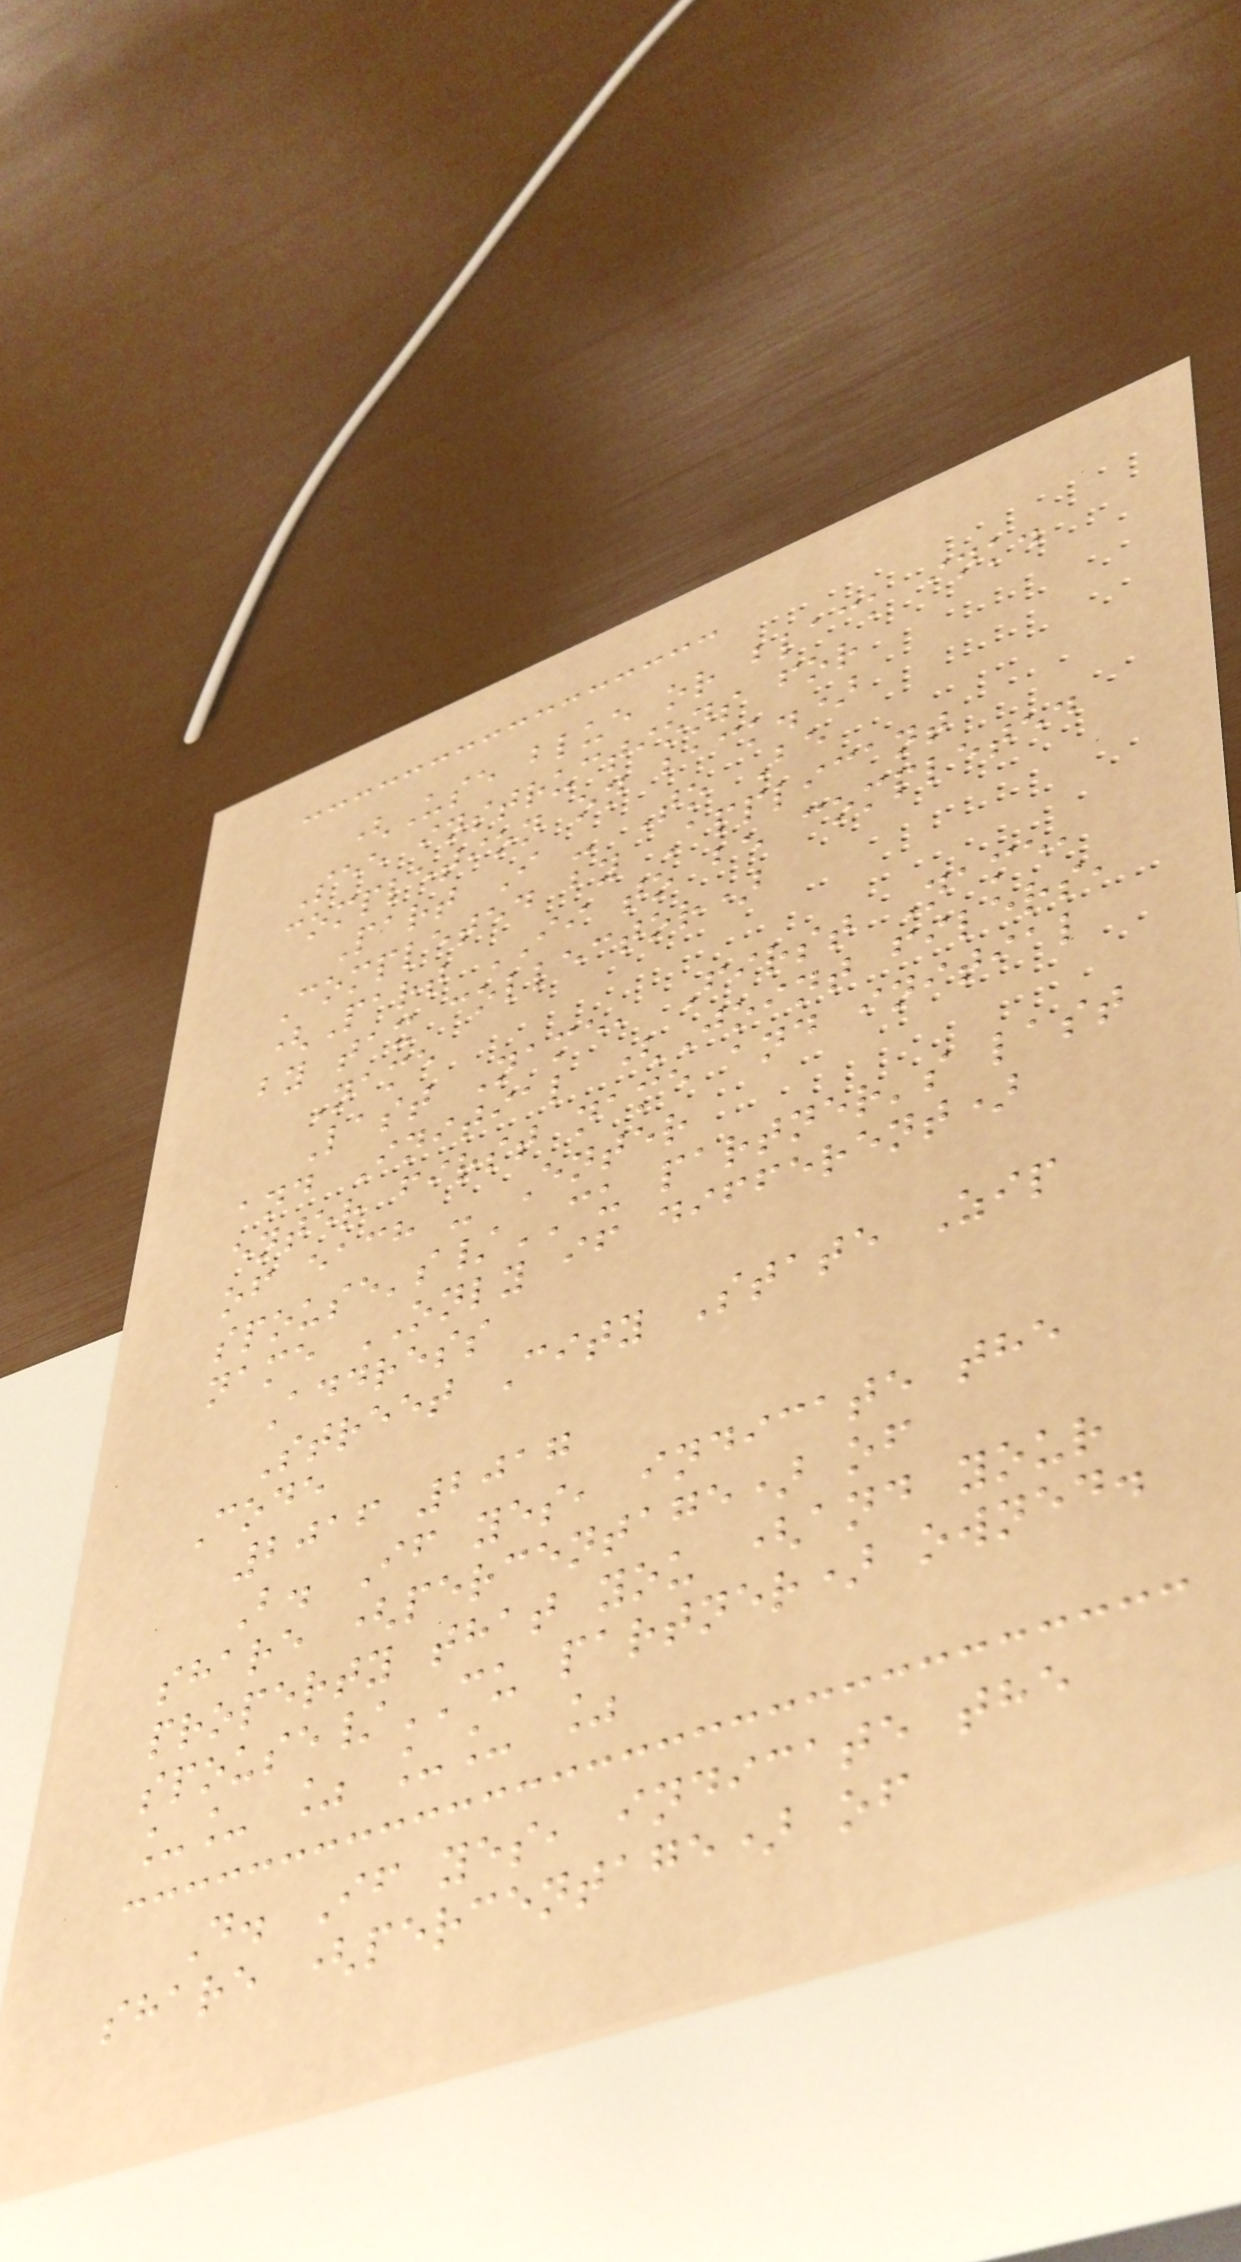(Use blue or black ink.
See instructions for
completion on back.)
Part I - To Be
Completed by Applicant
(Part II to be completed
by tax collector)
Name
Last Name, First Name,
and Initial (Joint filers,
enter first name and initial
of each - Enter
spouse's/CU partner's last
name ONLY if different)
Address
Street City State Zip
Code
2016 2017
B. If yes, indicate the
share (percentage) of
property that you (and your
spouse/CU partner) owned.
__ % __ %
D. If yes, indicate the
share (percentage) of
